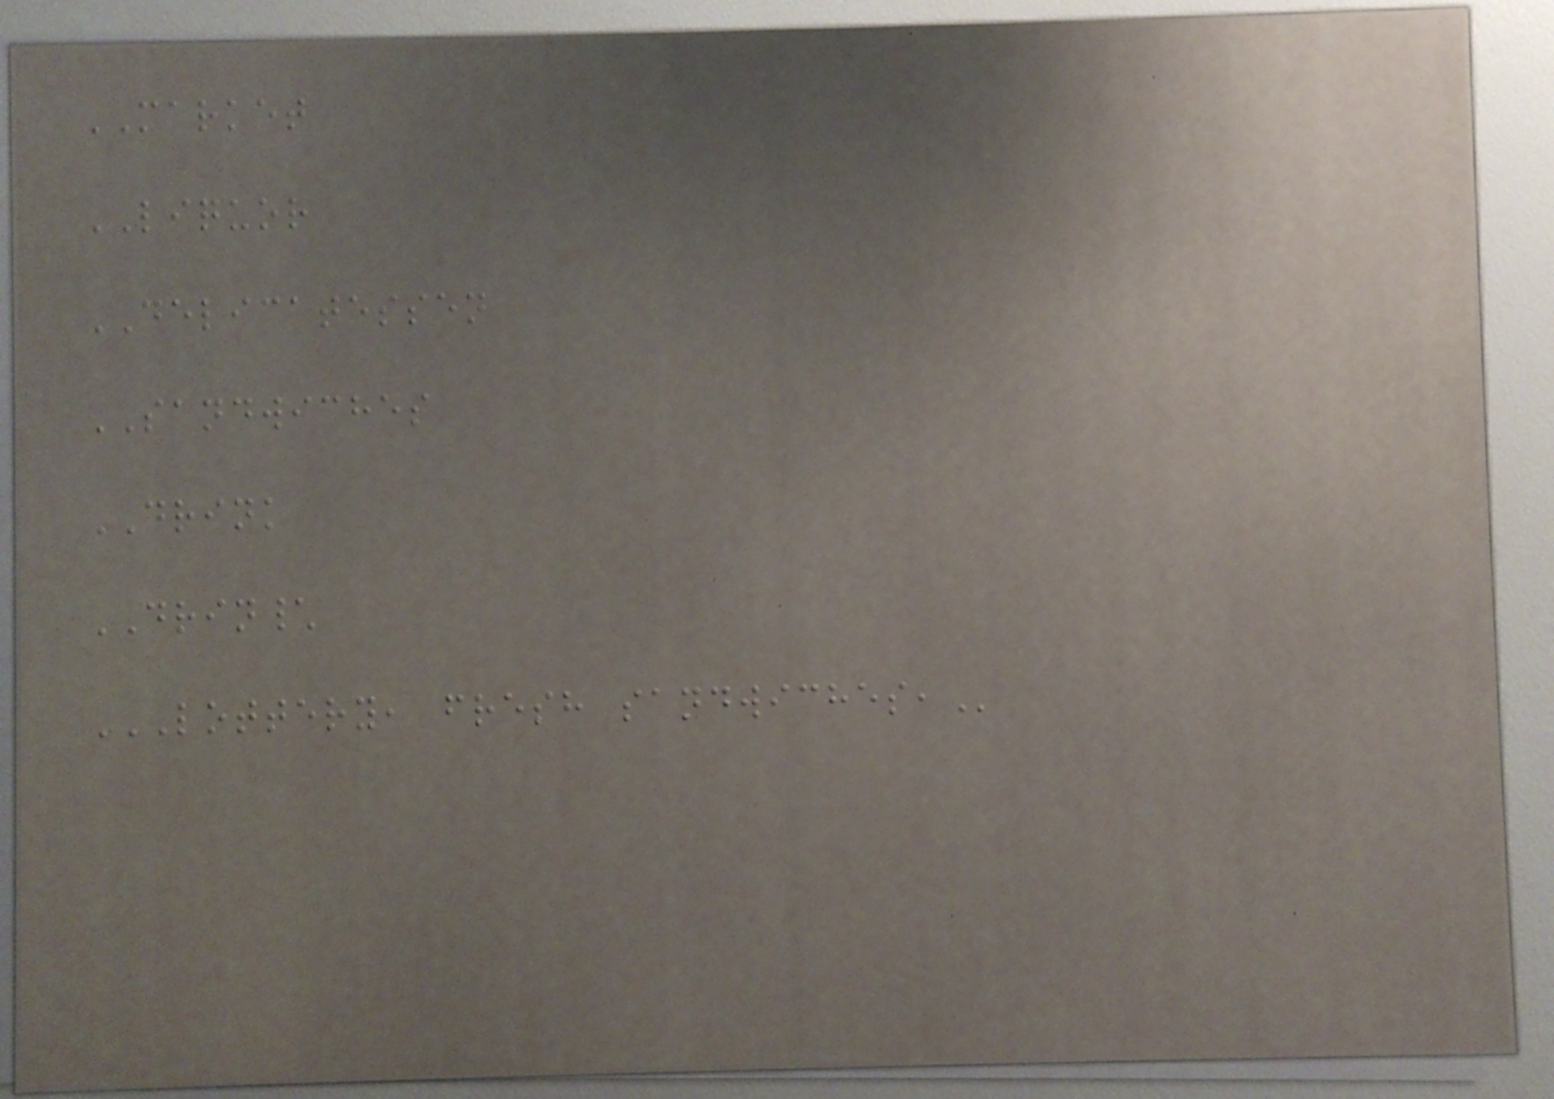MARKET
LIQUOR
DELICATESSEN
SANDWICHES
DRINK
DRIN\
LOTTERY, FRESH SANDWICHES,
